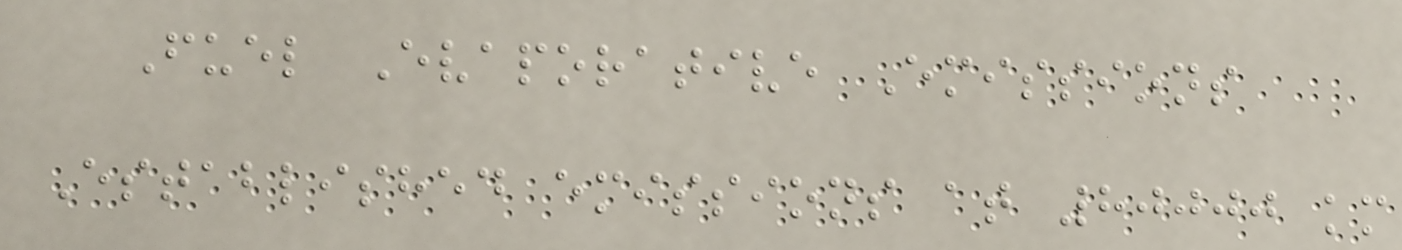Fuel Evaporative Emissions
Established emissions at 80000 km
